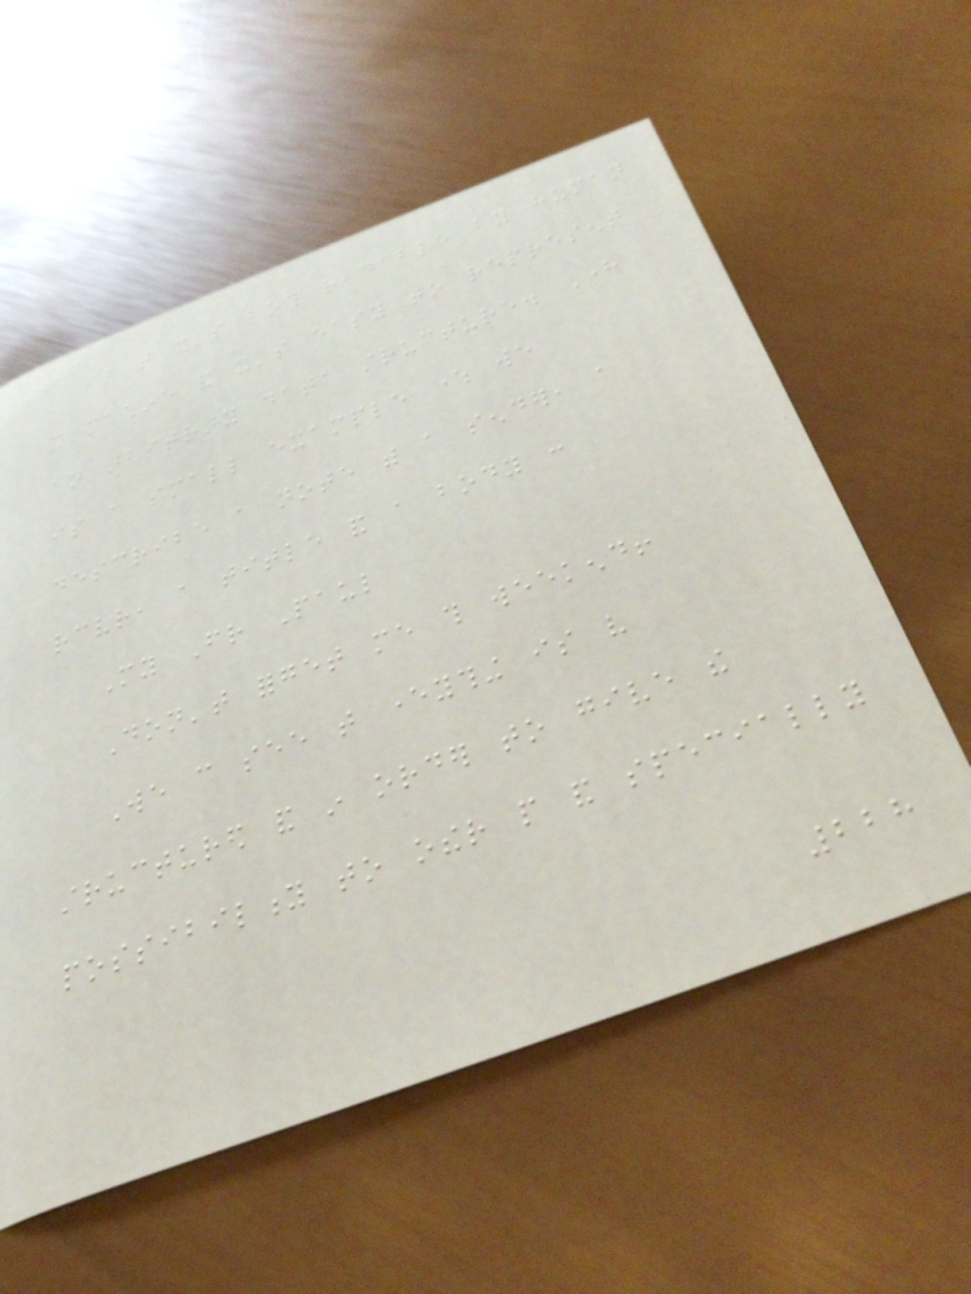is that it's both readable by human
and machine and it's easy to represent
an arbitrary data structure. Here
is a small example where we
describe a note with a sender, a
receiver, a title and a body :
My Friend Paul
Don't forget me this weekend!
We can see that everything is very
structured and in order to give the
possibility to other people and specially
228
